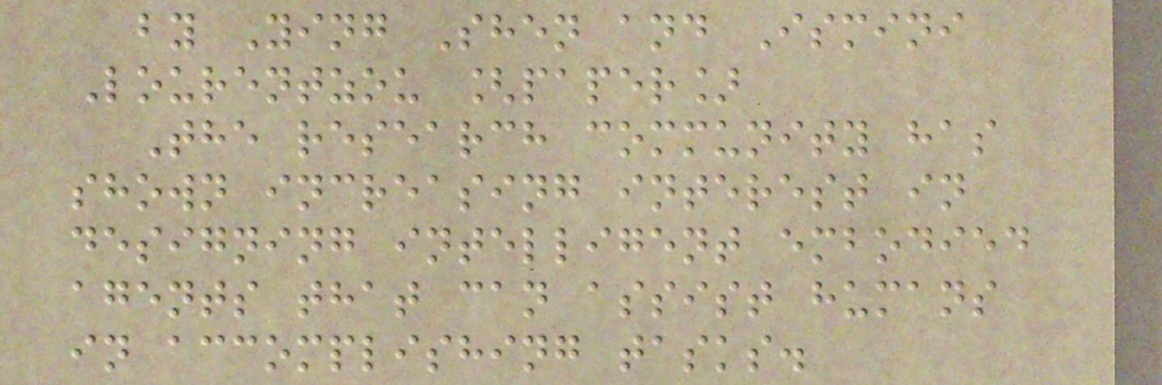by Ying Shen and Ismini
Lourentzou [paper]
The research community has
shown increasing interest in
designing intelligent embodied
agents that can assist humans
in accomplishing tasks.
